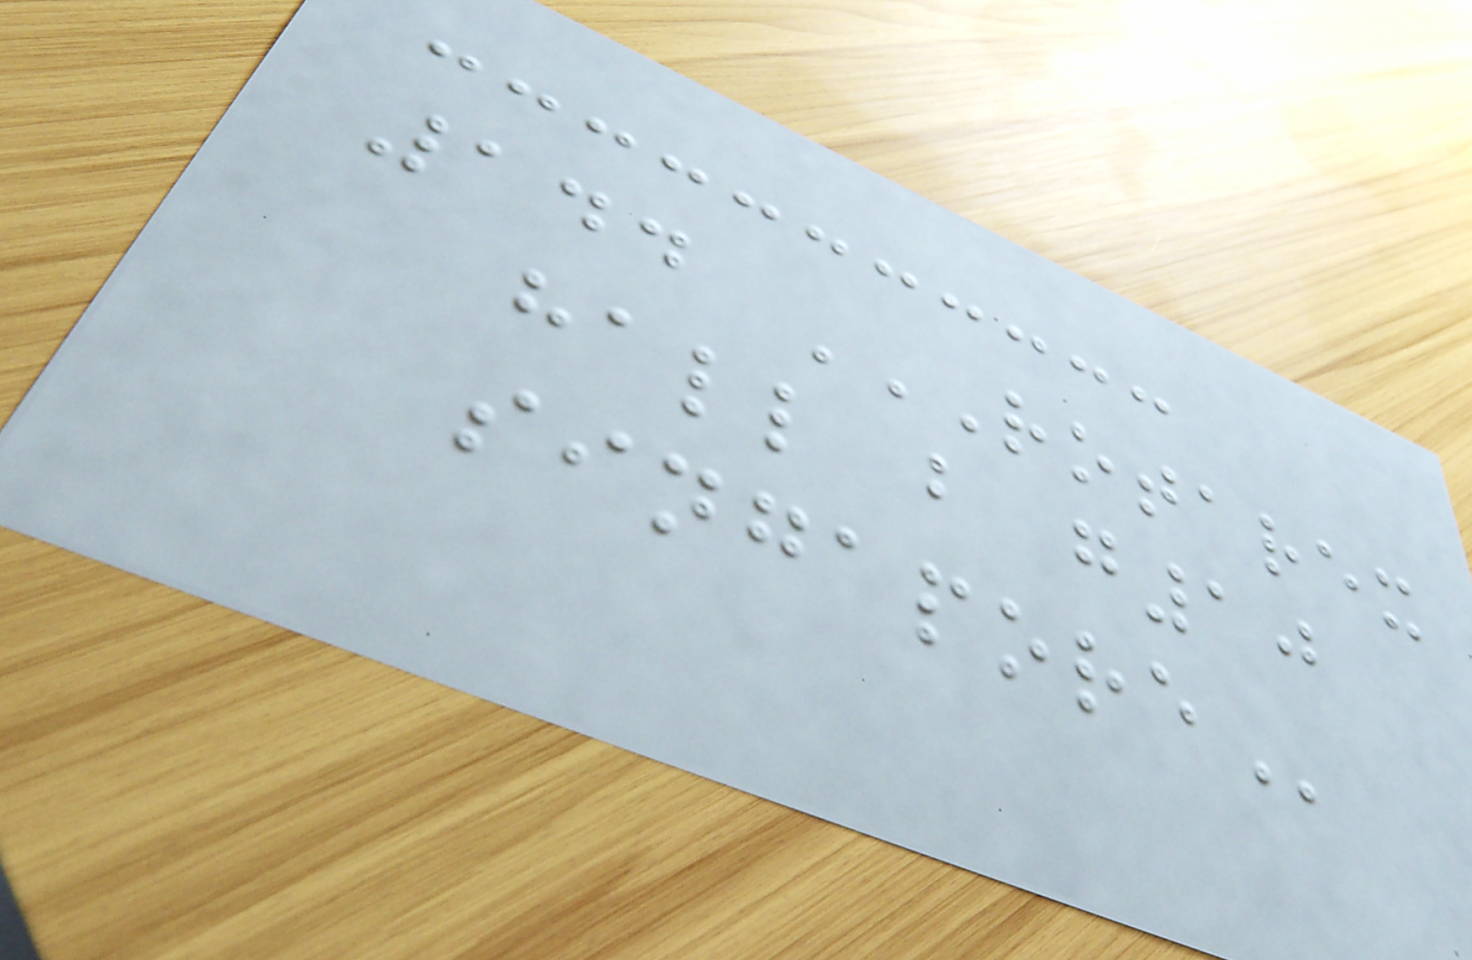144 ROTAREX
HALL B G10
SINGAPORE
